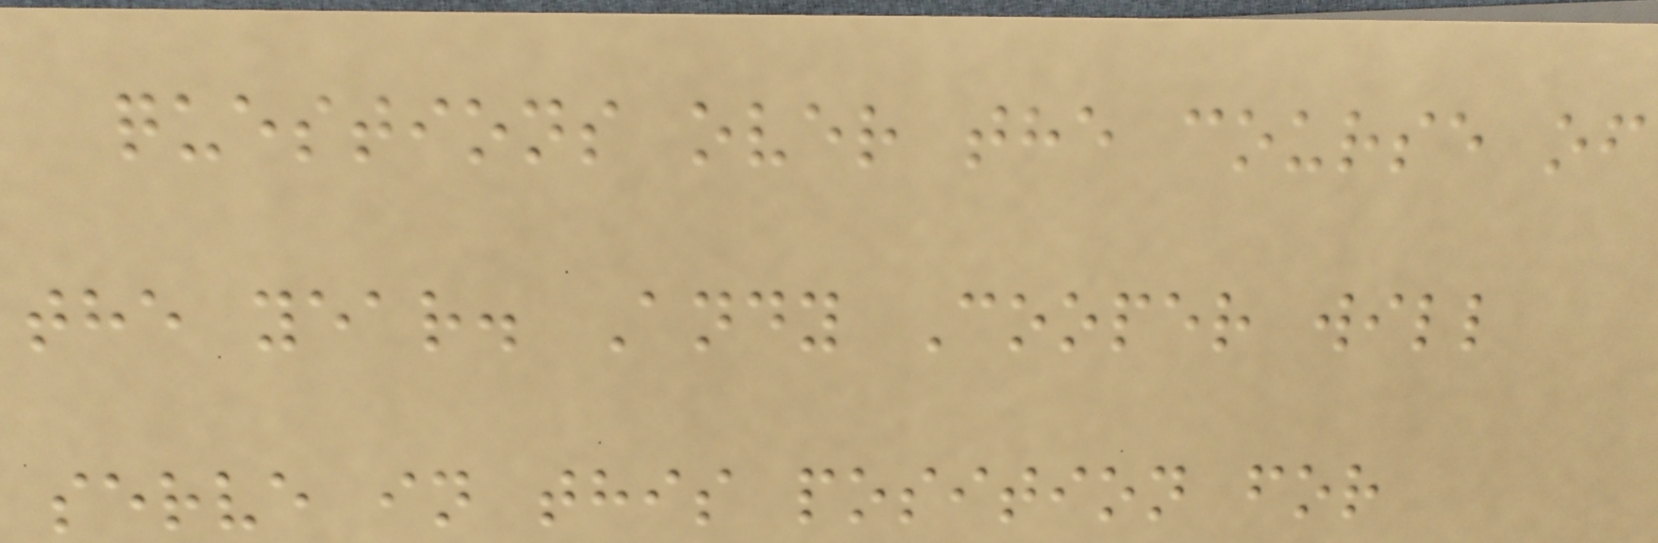questions over the course of
the year. Andy Cooper will
serve in this position for
